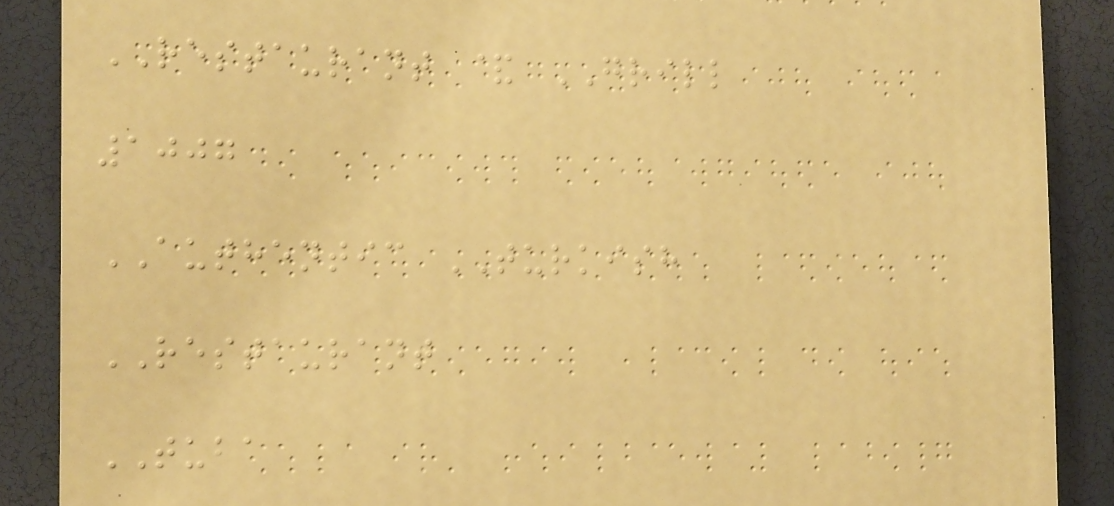RESTAURANT & GRILL
1007
AUTHENTIC TURKISH
RESTAURANT
TUBA
